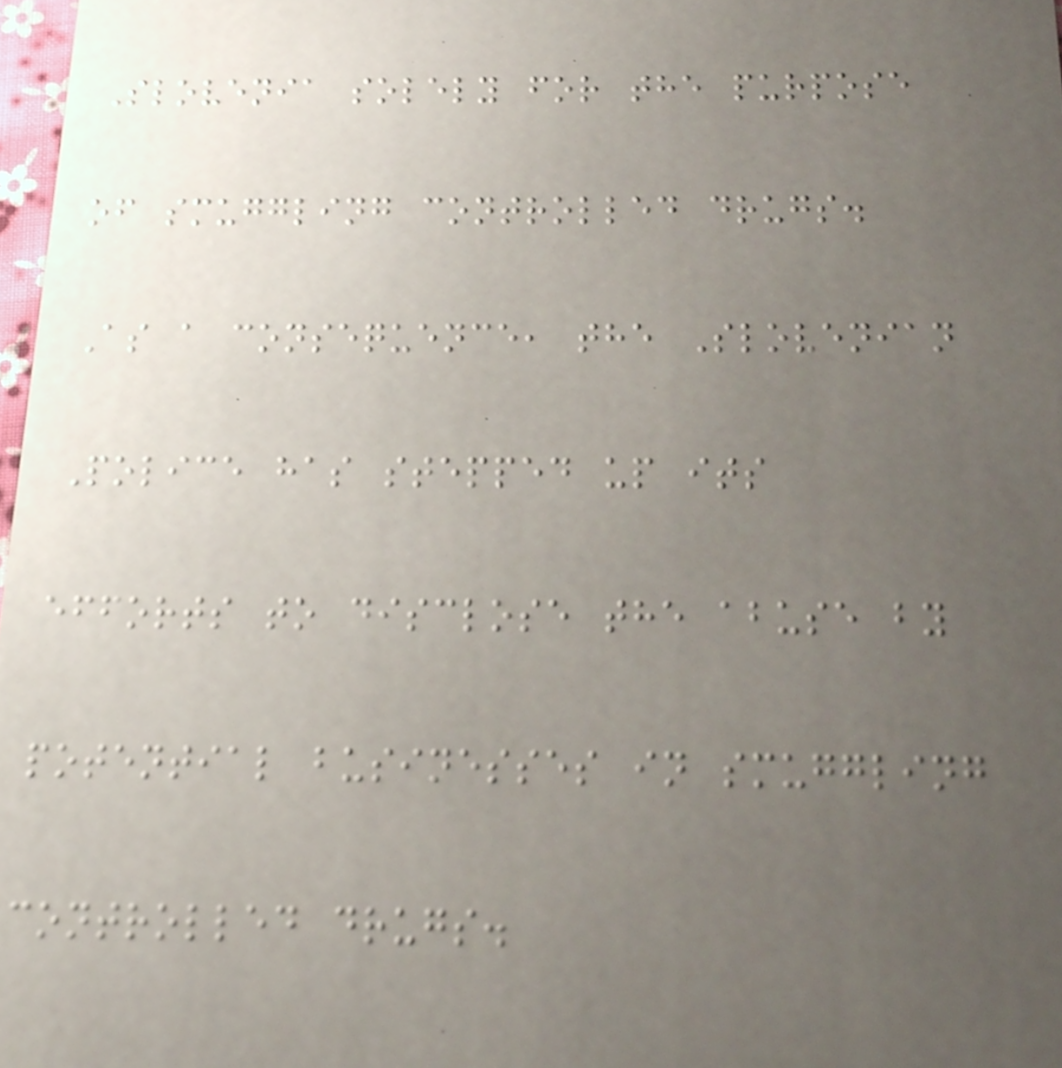Slovenia solely for the purpose
of smuggling controlled drugs.
As a consequence, the Slovenian
Police has stepped up its
efforts to disclose the abuse by
potential businesses in smuggling
controlled drugs.
